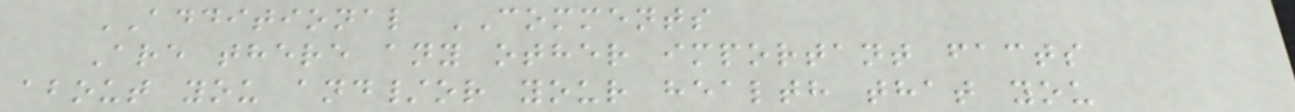ADDITIONAL COMMENTS
Are there any other important facts
about you and/or your health that you
